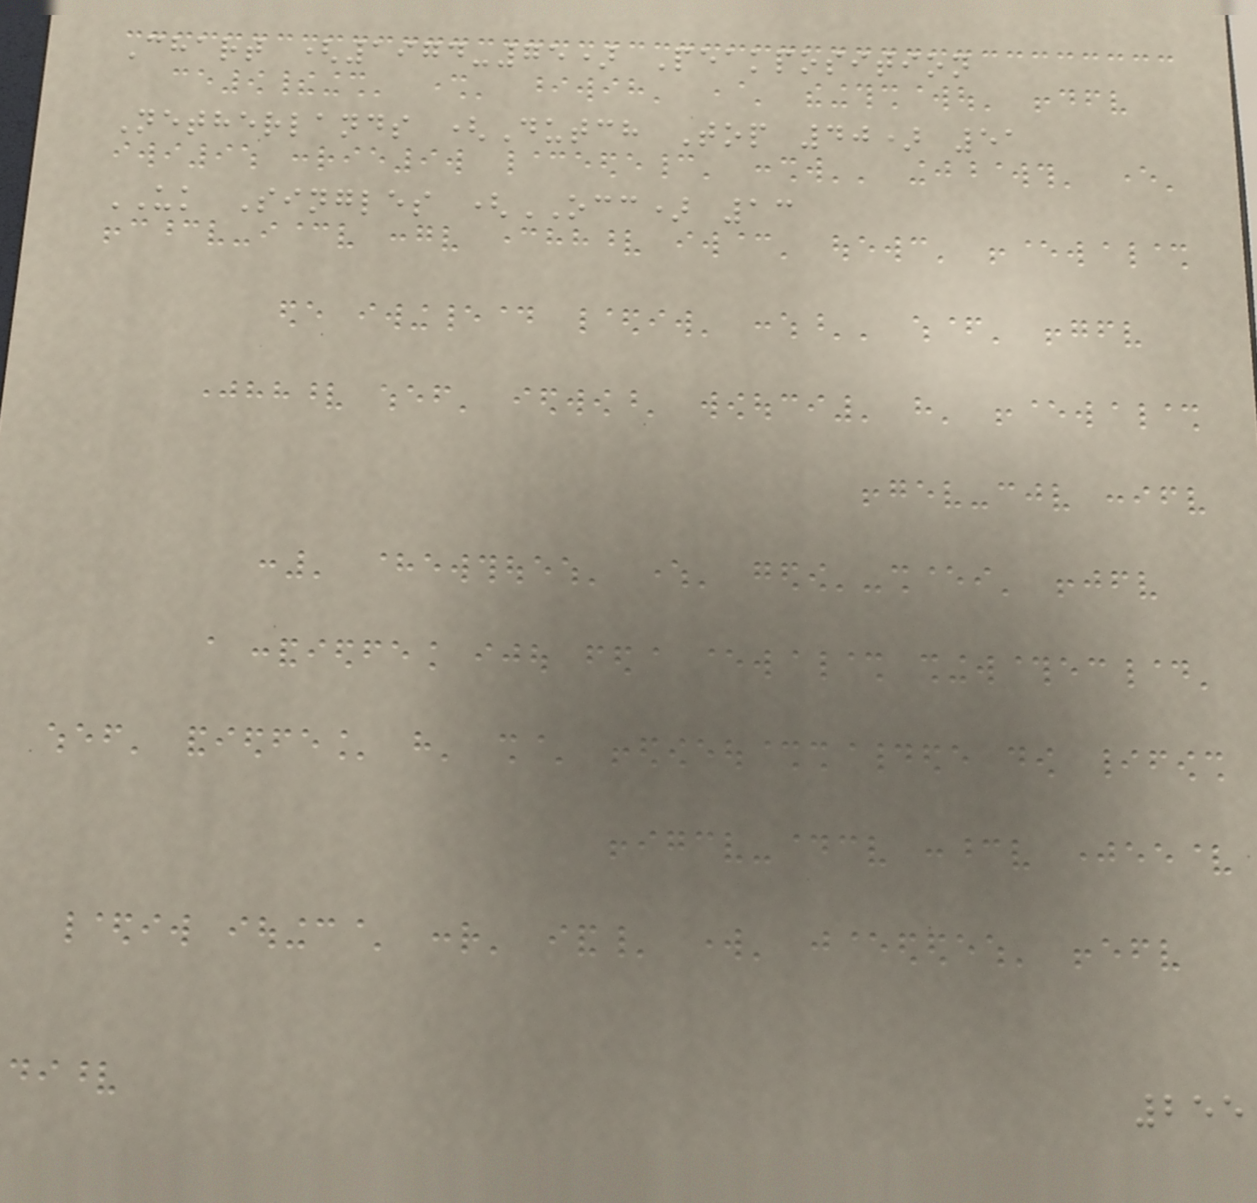Chart (1974-75) Peakposition
Netherlands (Dutch Top 40) 51
UK Singles (OCC) 13
255
